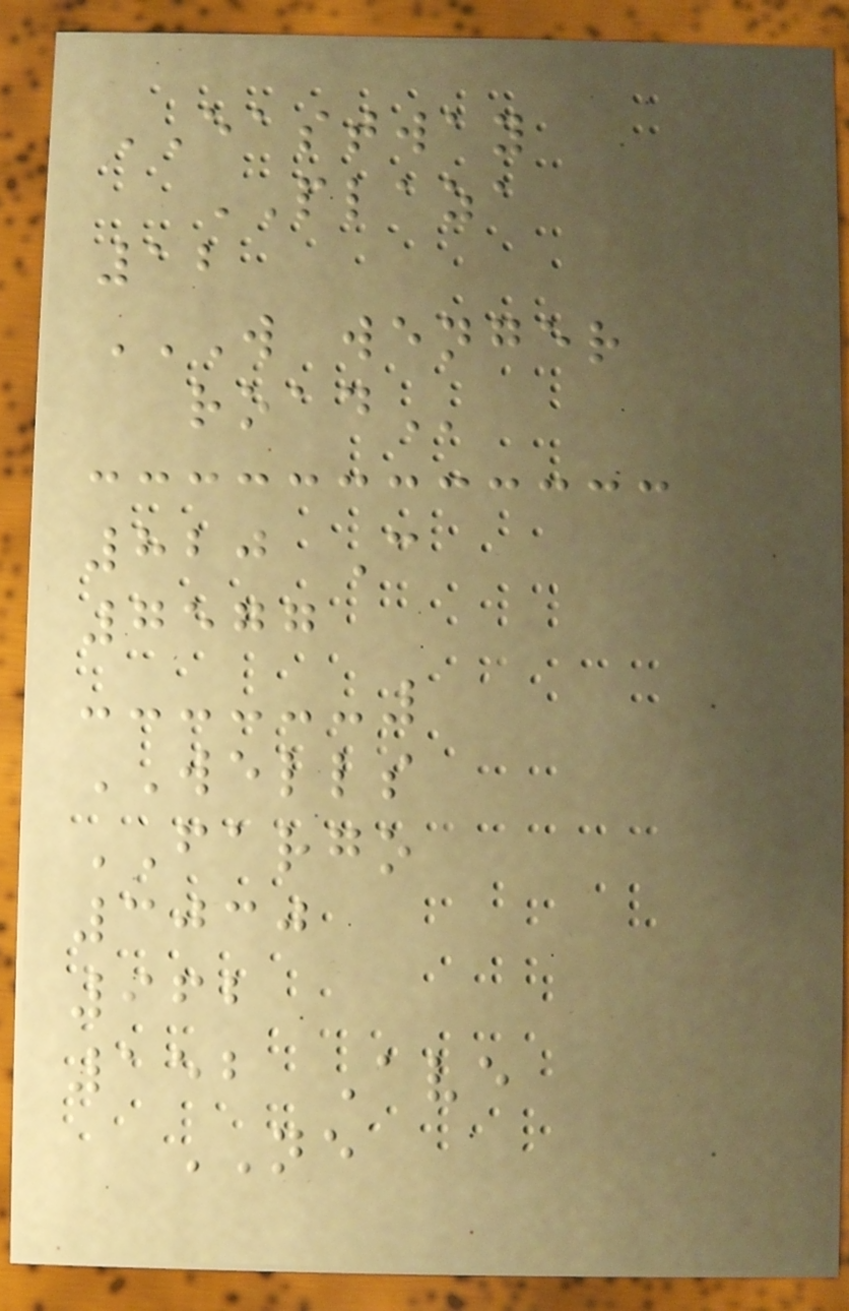EASTWAY
PLAZA
12
W WENGER
ROAD
820 C
7577
WELLS
FARGO
3030
962
152 Ave
NE
